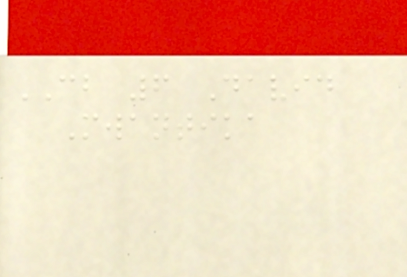CB 6 David
Mwantika
